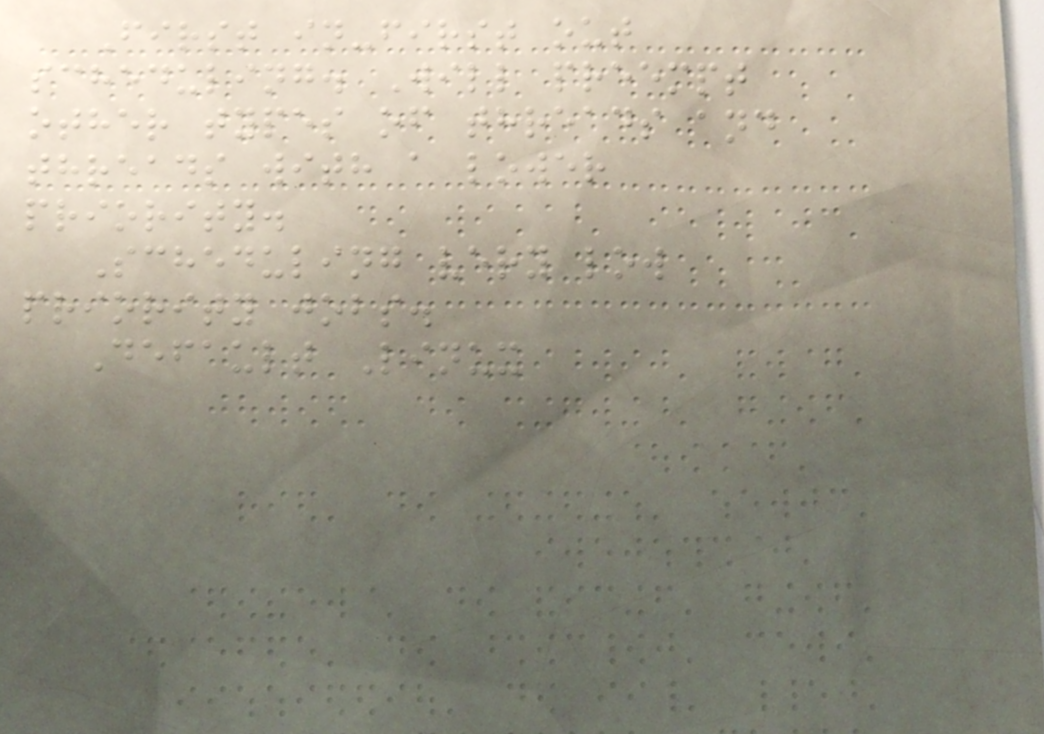First in-first out
scheduling. Will preempt
other types of threads and
threads with a lower
priority.
Scheduling very low
priority jobs.
Default Linux
